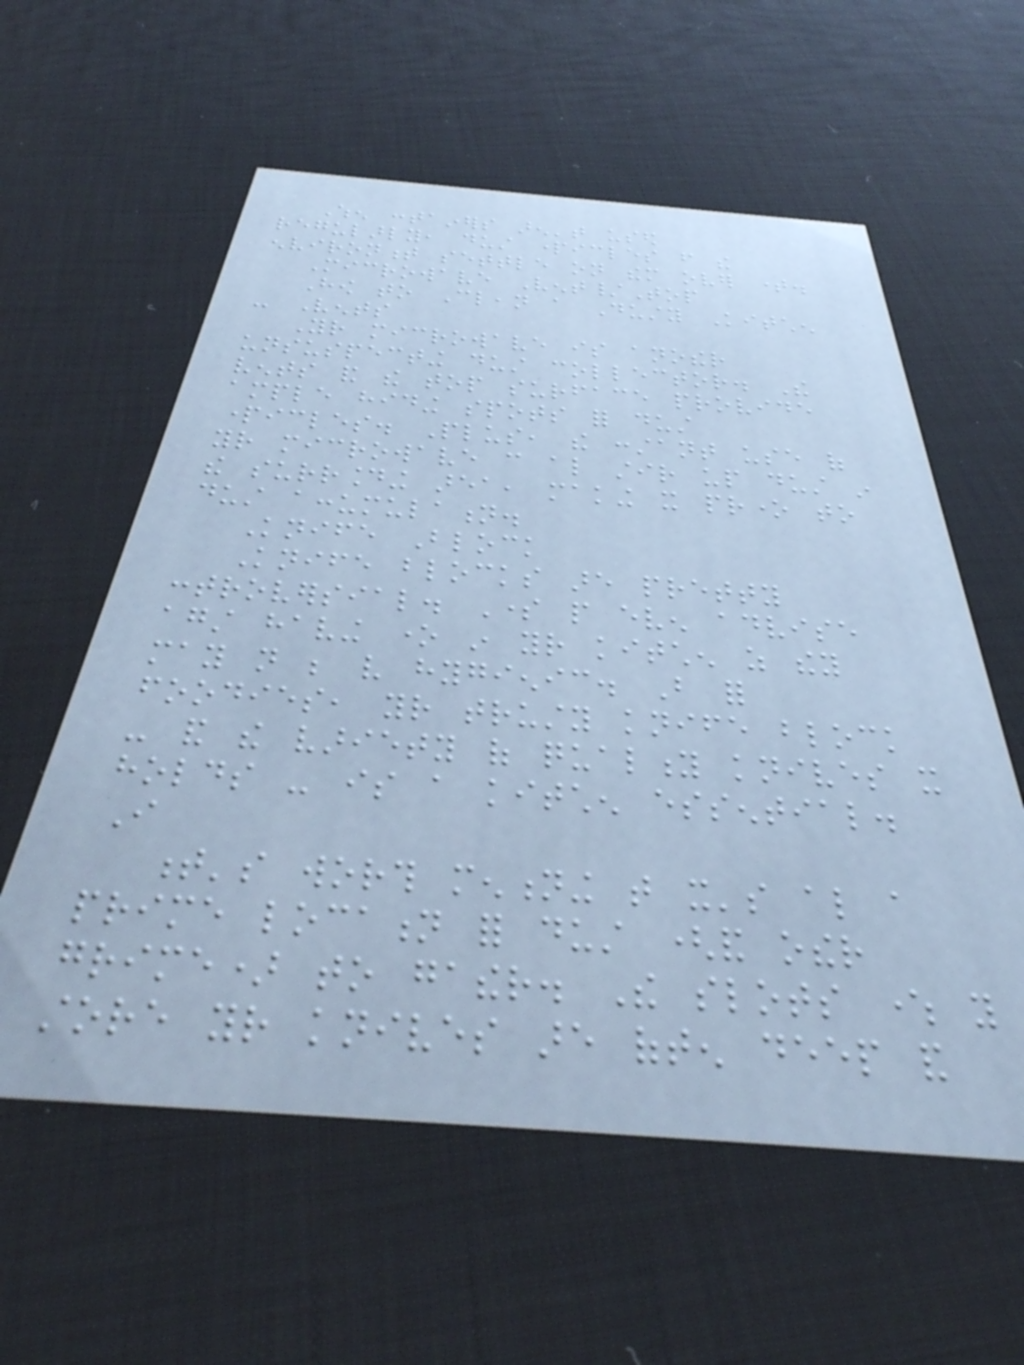When containers aren't used
regularly, dust particles from the
environment settle on them over time.
Microwave Vent/Top
How to Clean a Dusty Kitchen
- Vents
Your microwave is another
unsuspecting dust collector. The
vents and the top surface provide
ample hiding spots for dust
particles. Plus, the constant use of
your microwave can also stir up dust in
the surrounding area, making it prone to
dust accumulation.
Knife Block
Knife blocks are pretty
controversial. Some people even advise
against having one in your kitchen as they
may not be very hygienic. But for
foodies, your trusty knife block
- and the variety of quality knives it
holds - is a kitchen essential.
I
t's worth mentioning that it's also a
prime location for dust (and other
grime) to gather. The slots where you
store your knives are often deep and
